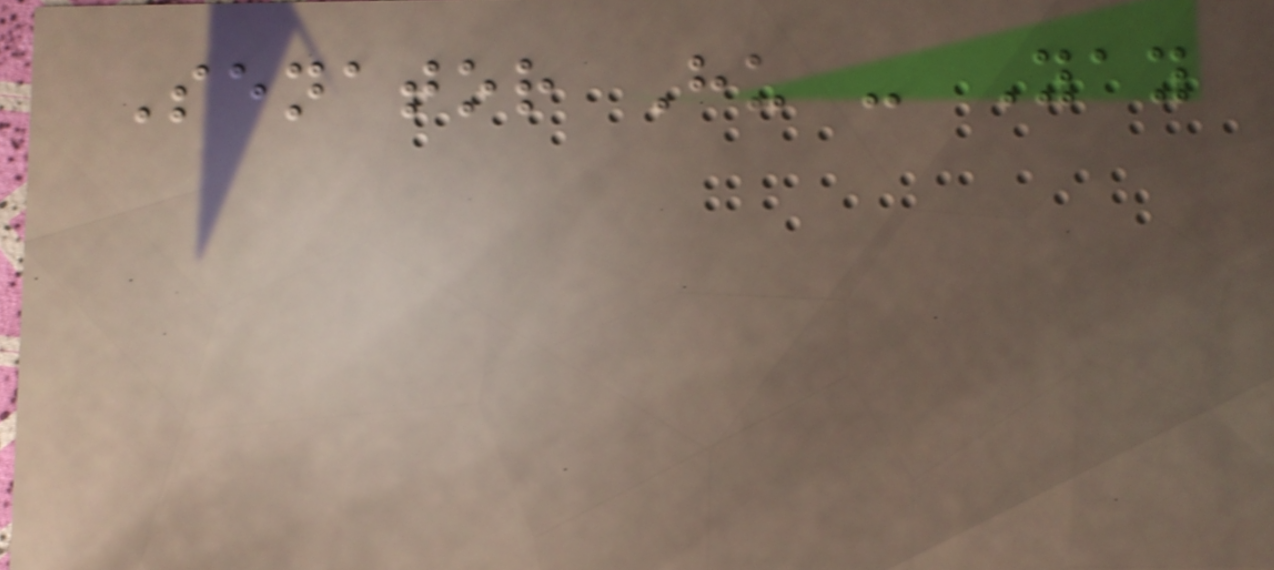Senator Hu - Yay
